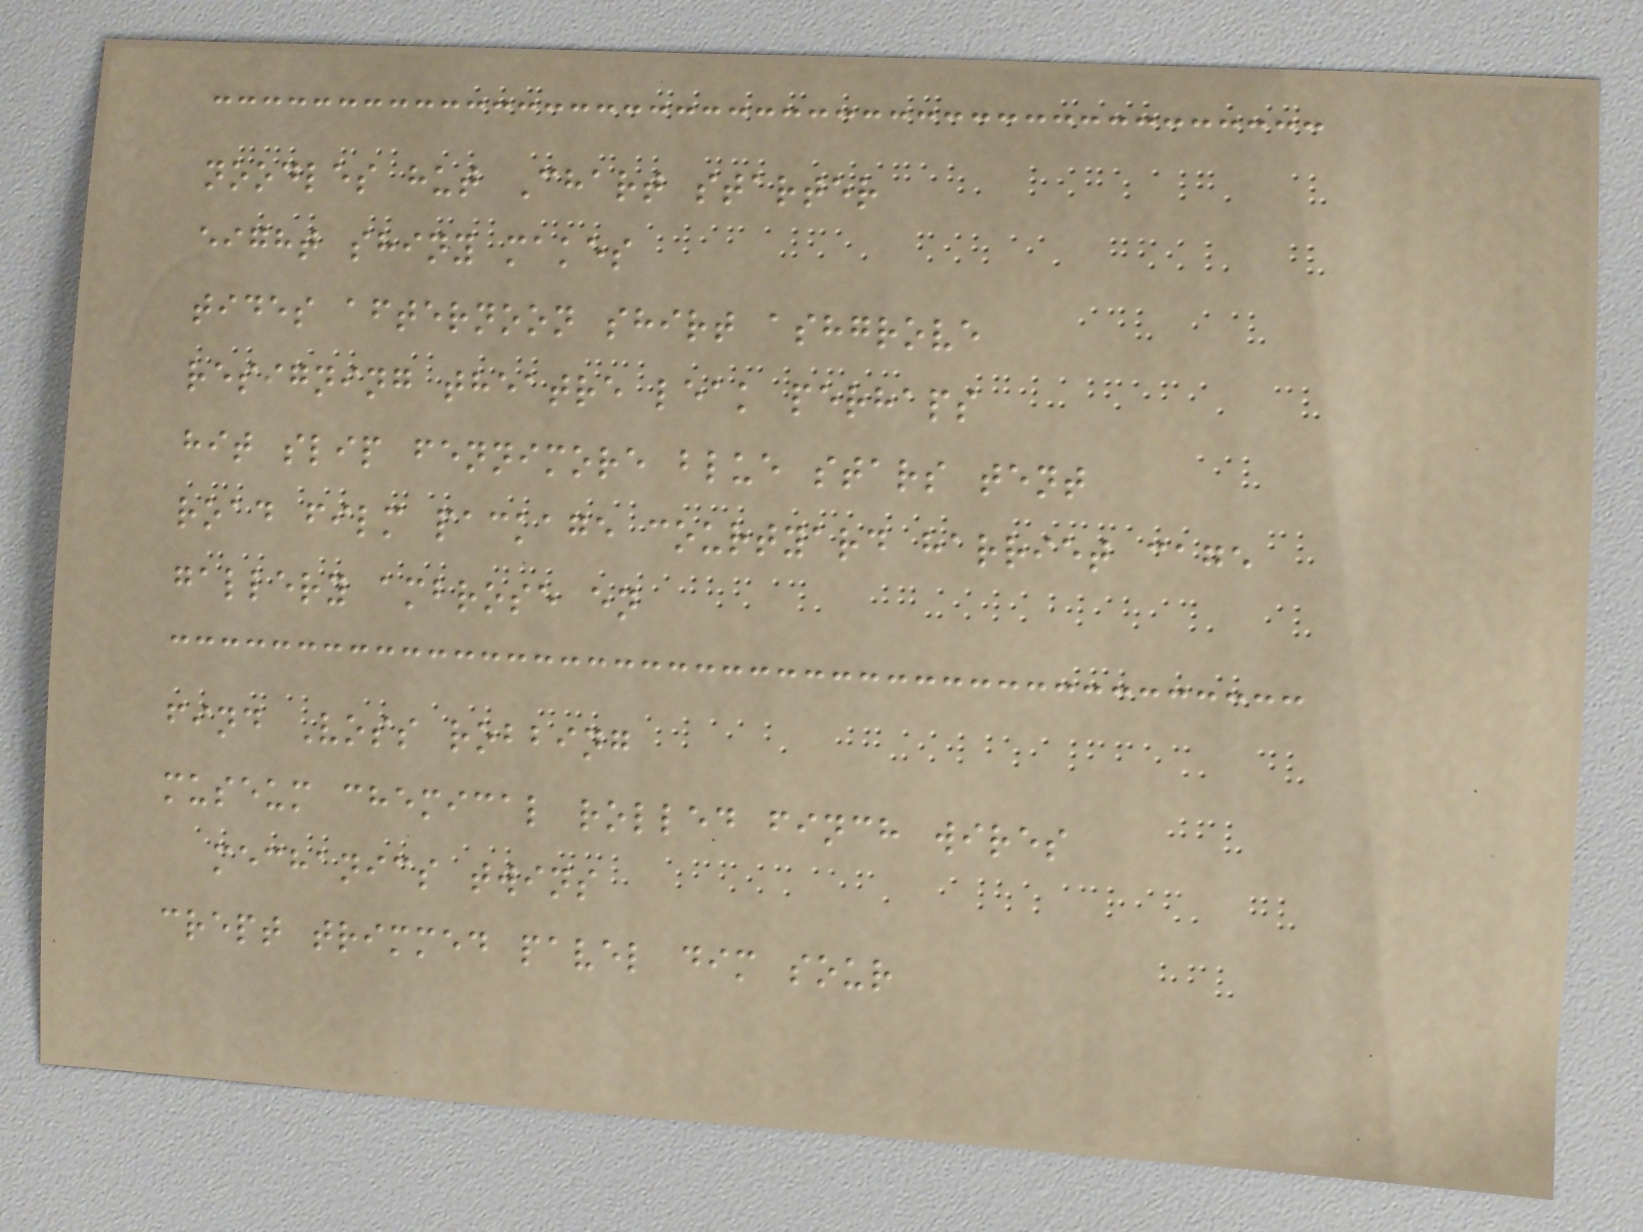noodles hut Chart starter
eight shiny makes
tides afternoon shirt ashgrove
resigning theatre leak perhaps
hit slip fennimore blue stars tent
road film package courtyard harriet cage
gallery ambrose en
find Voss robbing
museum chemical rolled finch wires
mechanics twins
crept trimmed pavel dim sour
